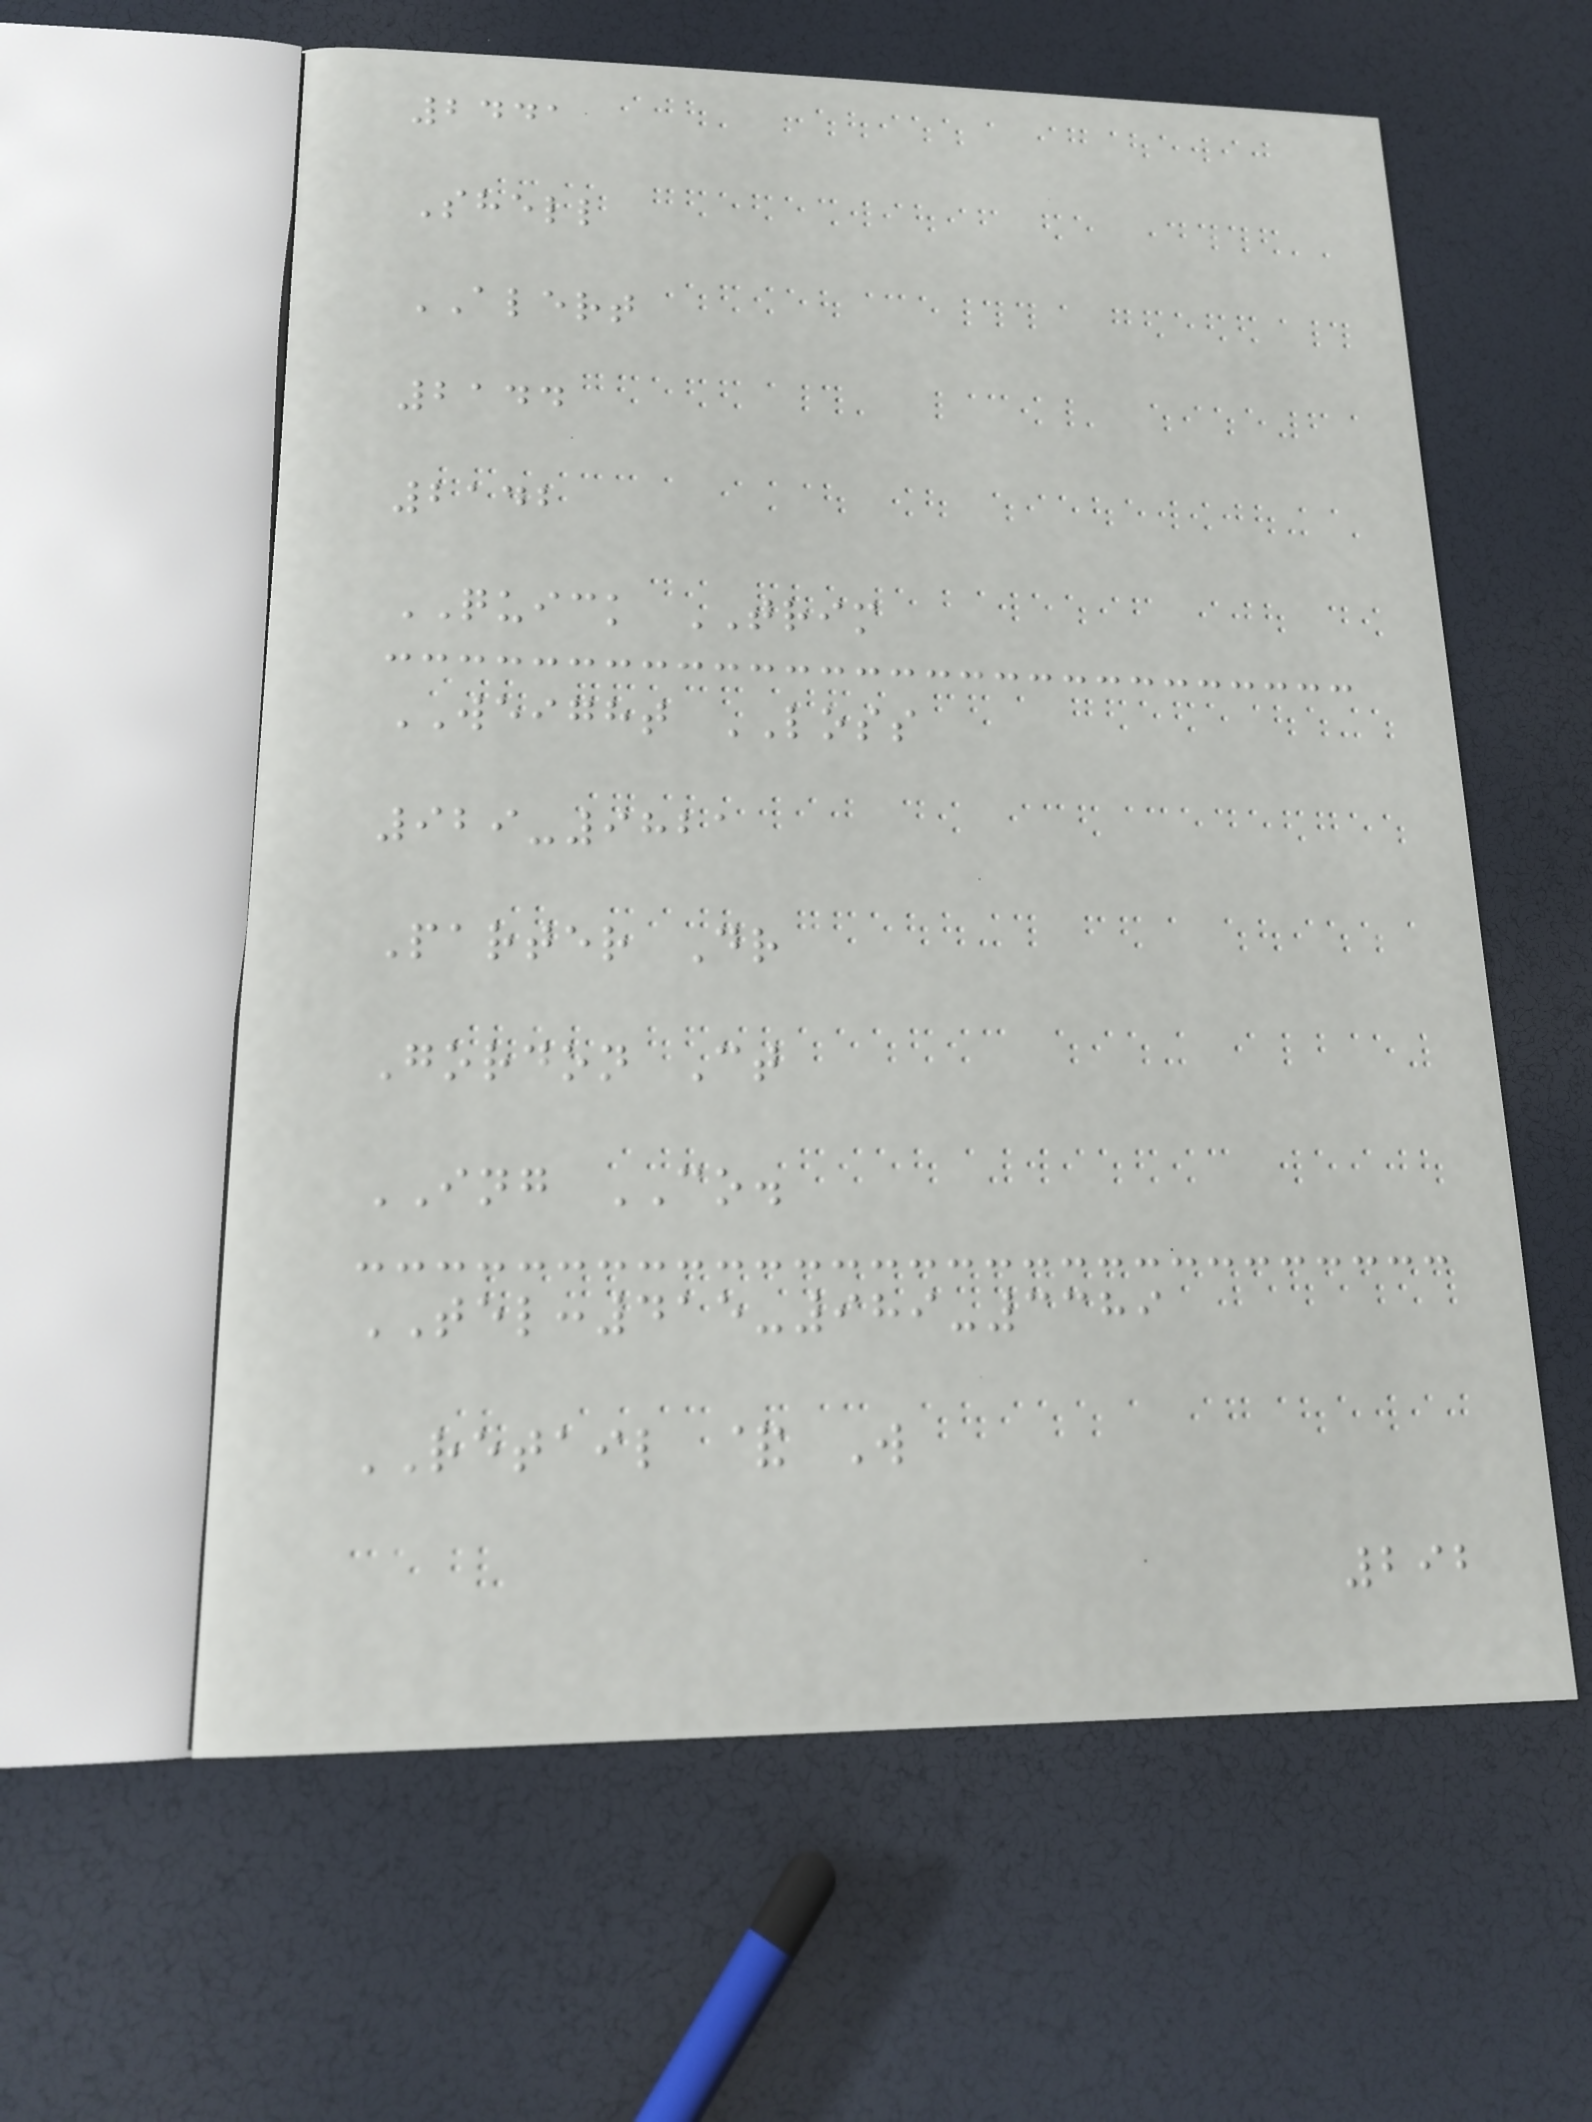2441
Shell
ALERT
2144
2142
QUICK TRIM
WEIGHT LOSS
929-9821
Parter Dr
Gordon Ct
ING CO.
TEL:415-989-3389
RETAIL & W
292
